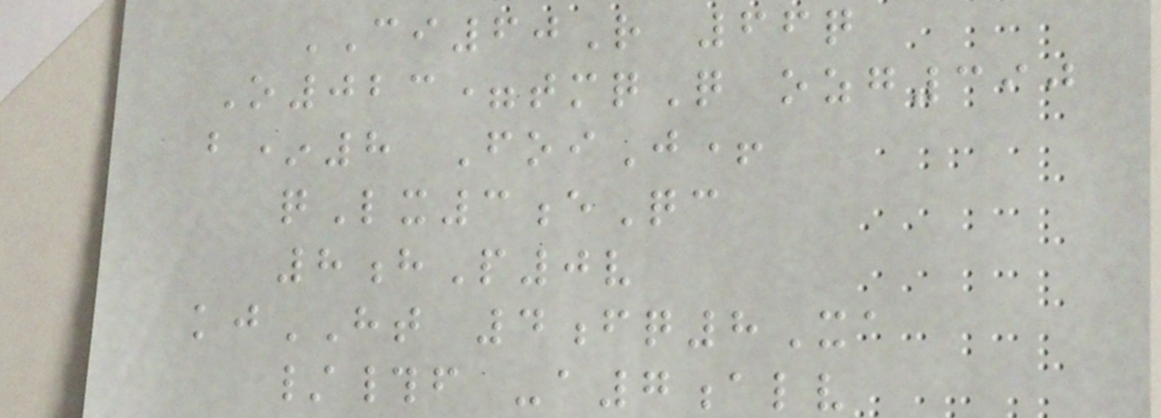CI60R 66q
O023=tmqQ ozg390
b*8 FoiJ+
qLx3eQc
8hP0v
kjHT 4fq8Xa
/#f -a7alv
